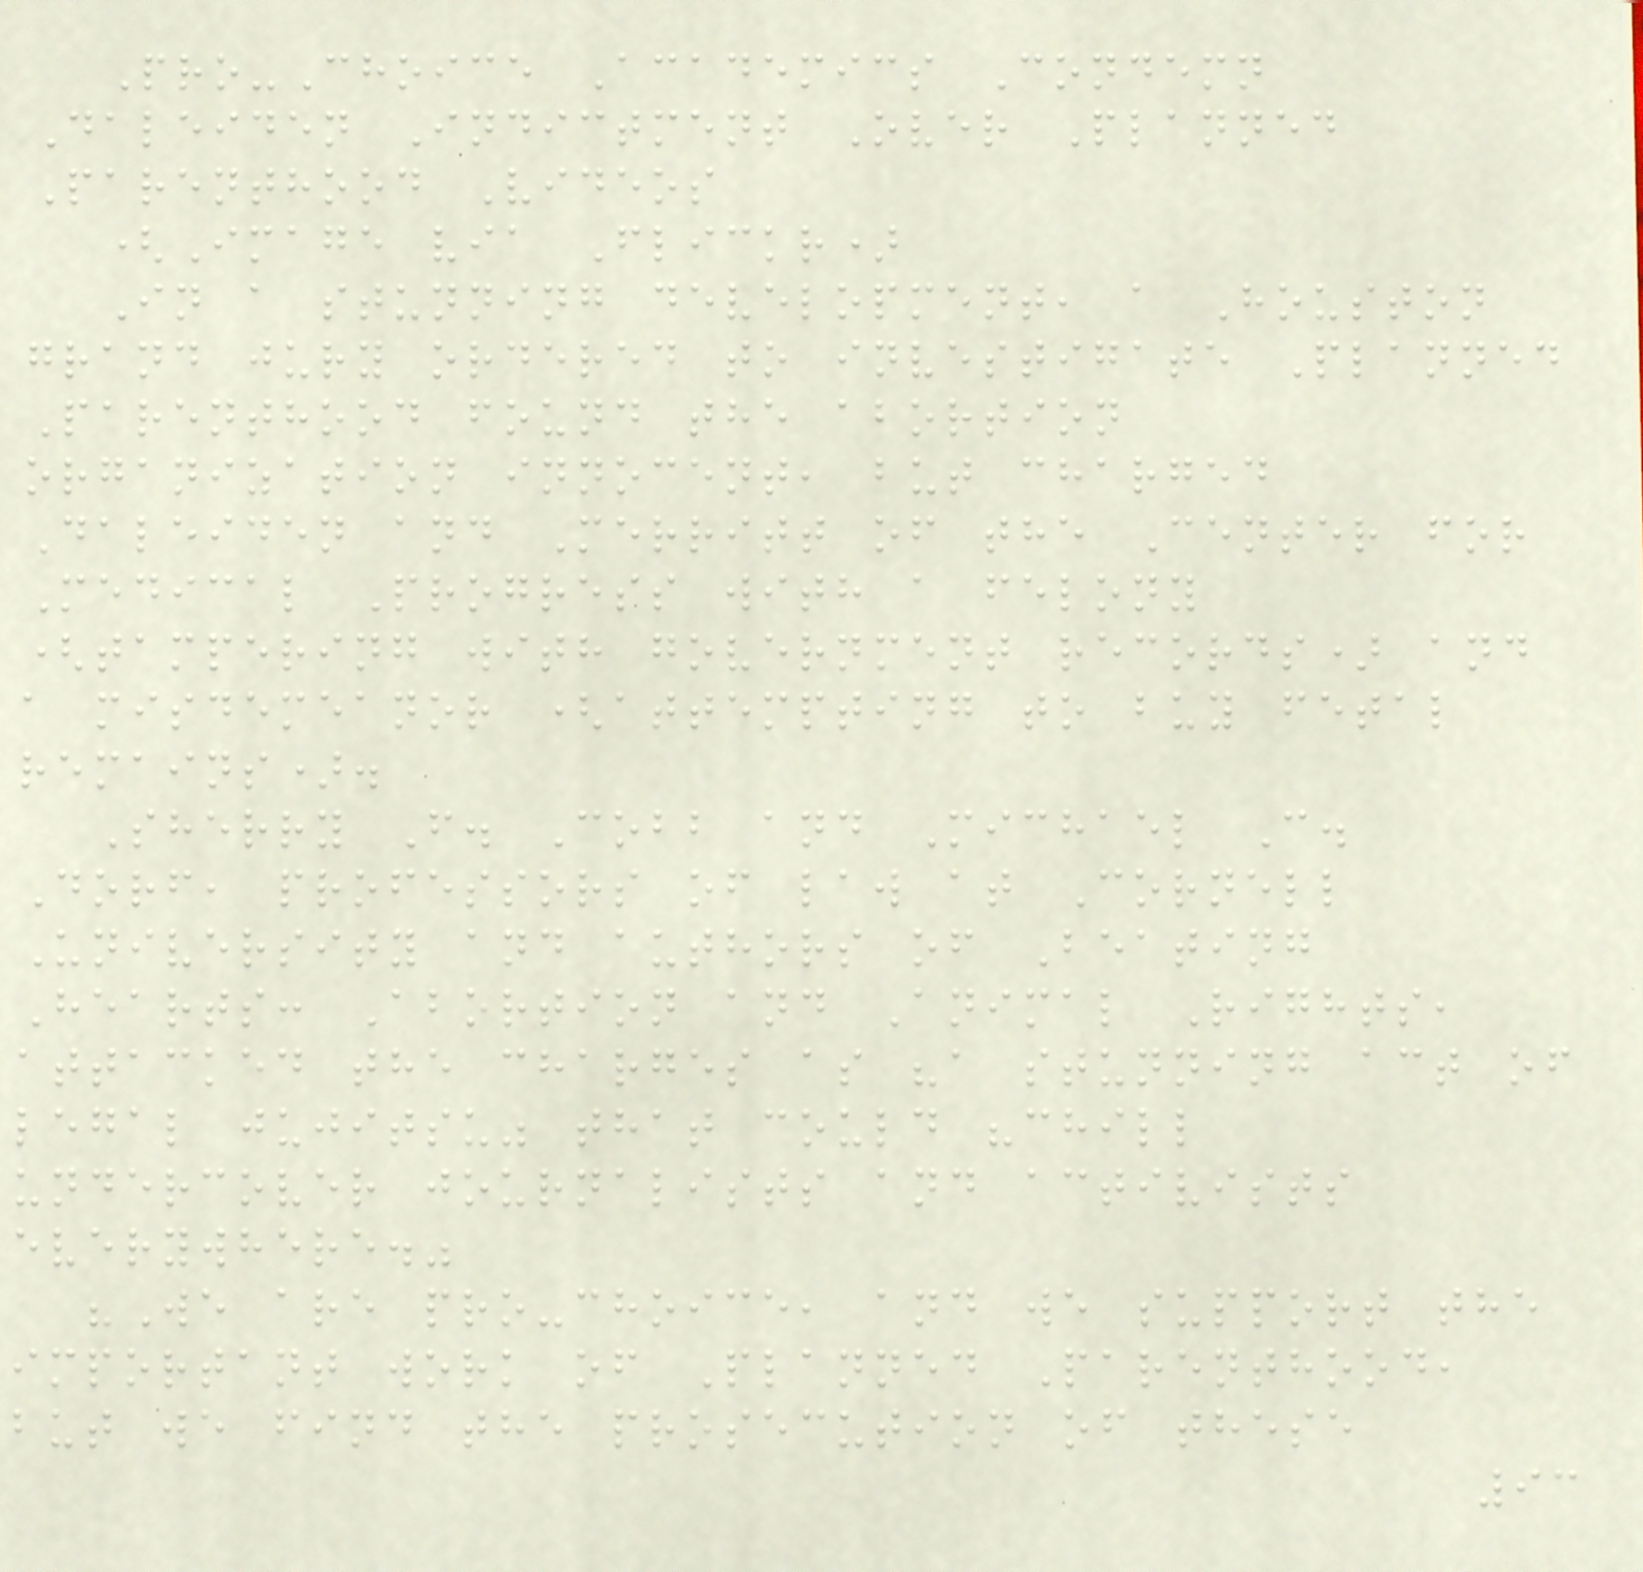Pro-Choice Academics Condemn
Daleiden Indictment Over Planned
Parenthood Videos
(Image via Flickr)
In a stunning development, a Houston
grand jury ordered to investigate Planned
Parenthood found the abortion
organization innocent, but charged
Daleiden and Merritt of the Center for
Medical Progress with a felony
(tampering with government records) and
a misdemeanor (attempting to buy fetal
remains).
Sherry F. Cobb and Michael C.
Dorf, professors of law at Cornell
University and authors of Beating
Hearts: Abortion and Animal Rights,
attacked the charges as "a stunning act of
legal jujitsu" that could "chill
undercover journalists and activists
everywhere."
"We are pro-choice, and we support the
important work of Planned Parenthood,
but we find the prosecution of these
93
